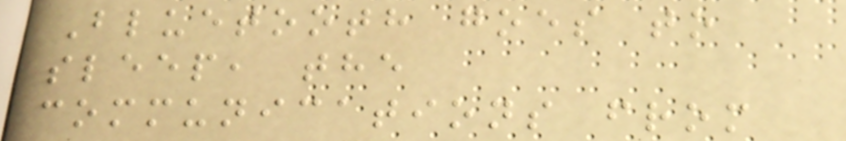Bluetooth goes to
sleep, the
communications from
